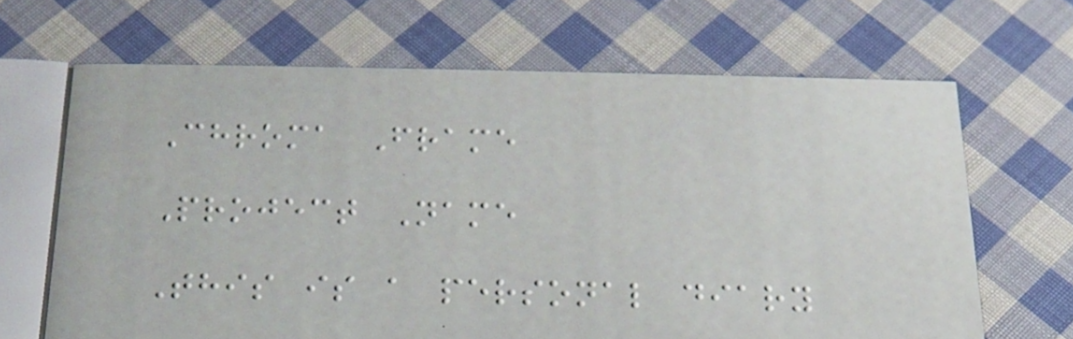Chroma Frame
Project Name
This is a personal diary
